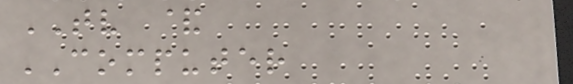TV &
COMPUTER
